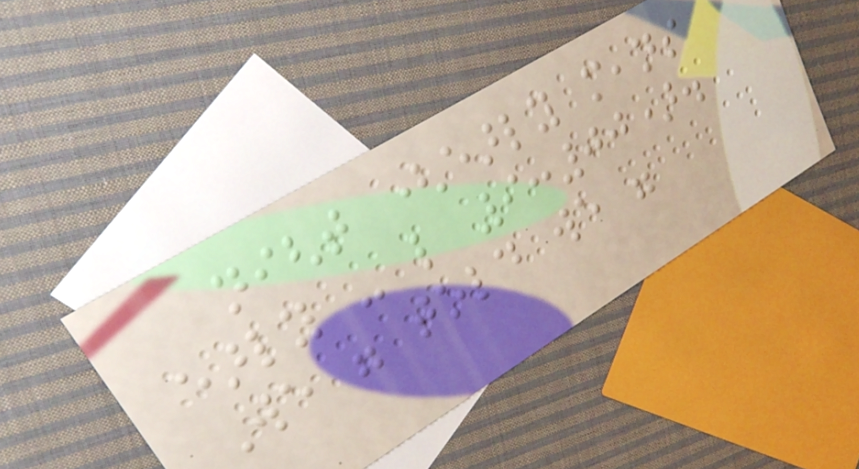night (early means
early - like 9:00).
We were told we were
